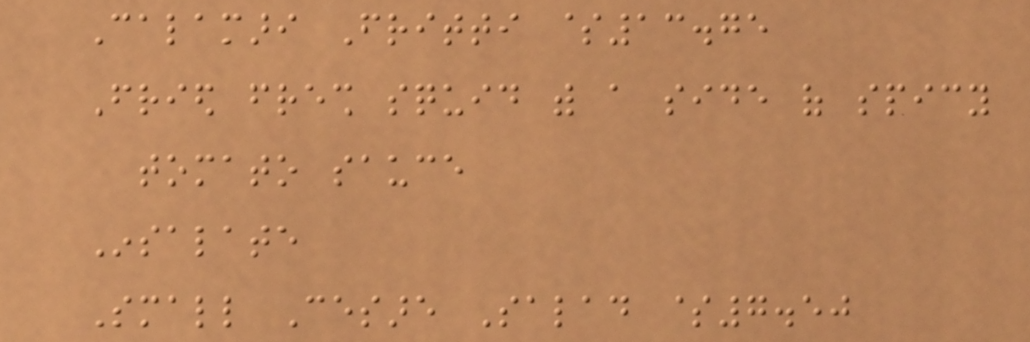Calamari Fritti $13.75
Fried fresh squid with a side of spicy
tomato sauce
Insalate
Small Cesare Salad $7.50
